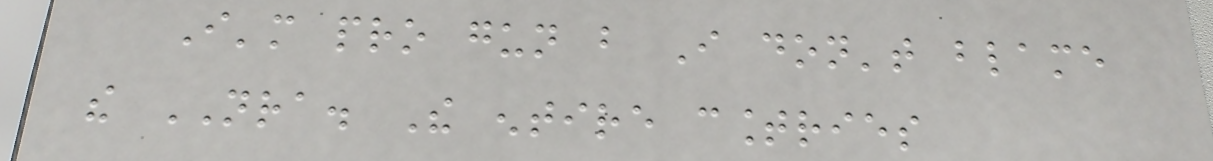I'm pro gun but I don't blame
the NRA. The entire countries
